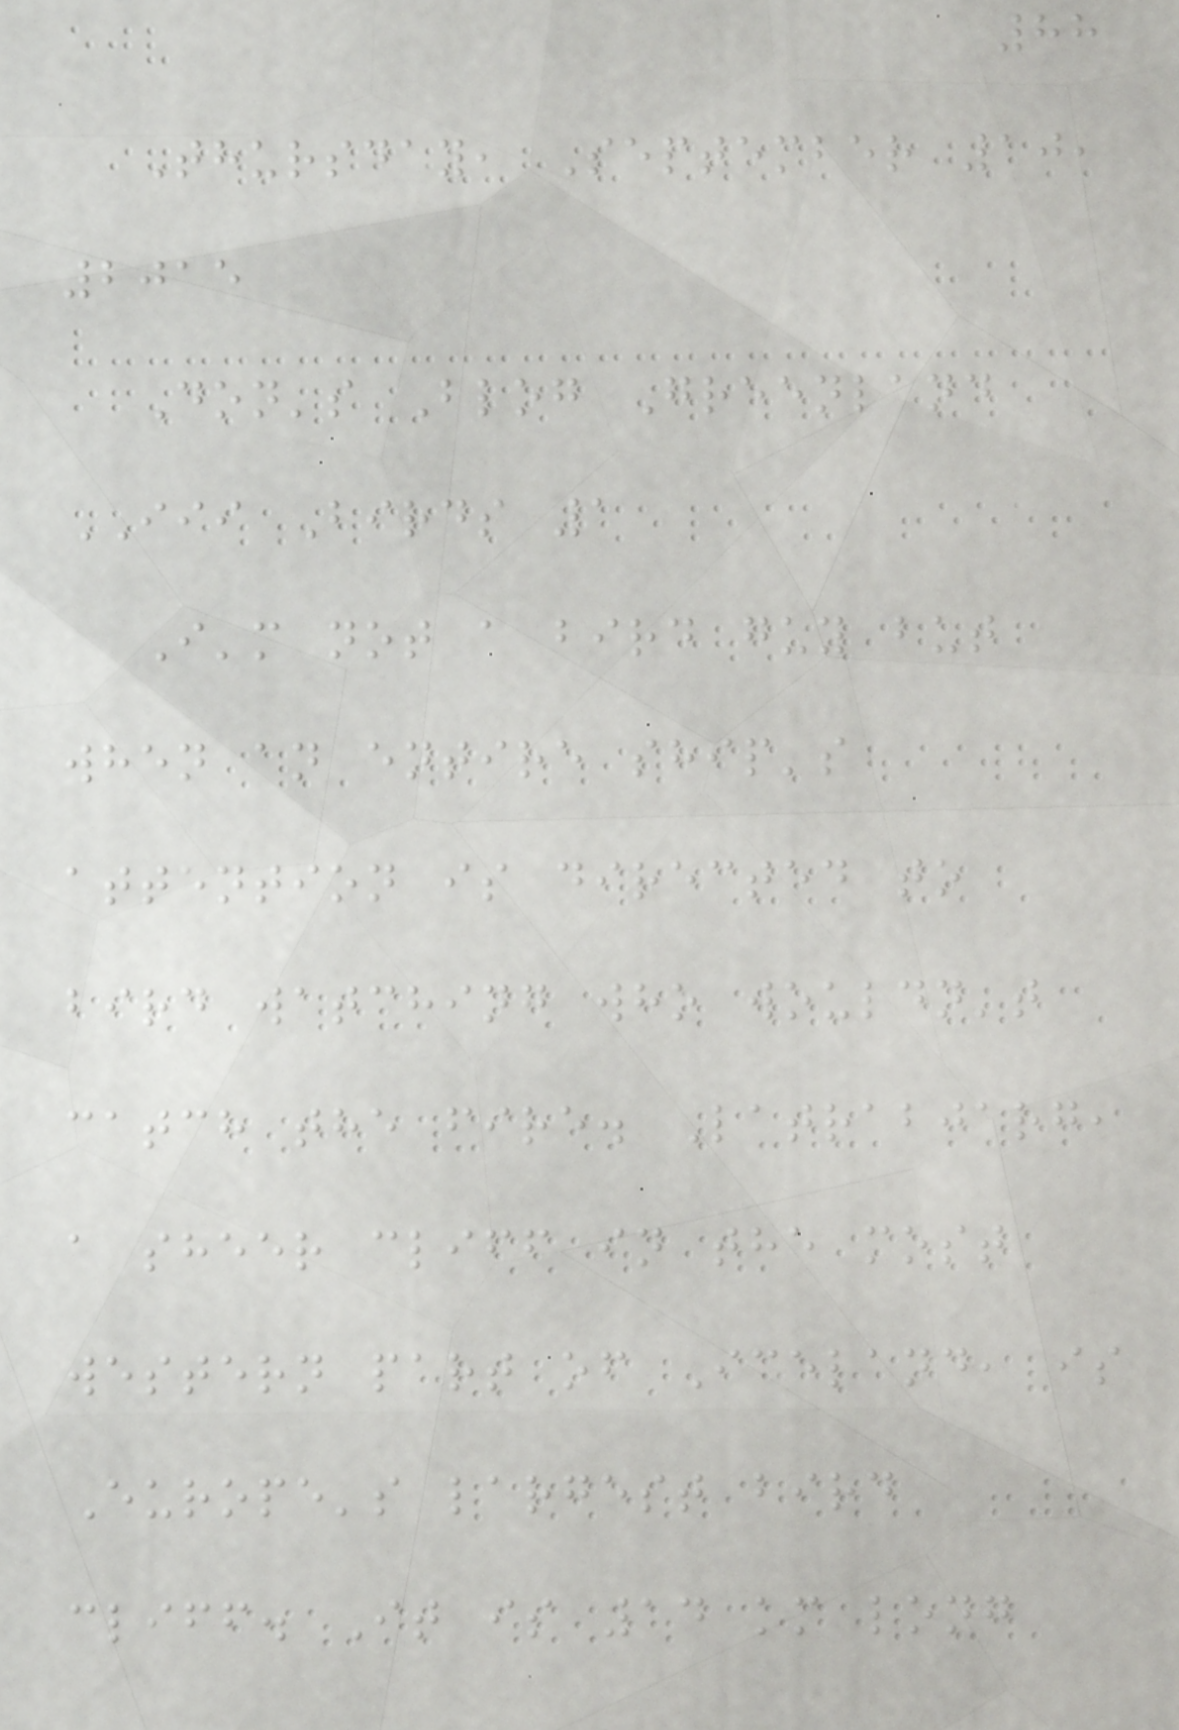88
Thursday, September 10,
2015
Don's Blog Greenland
III Birds 1
I'm not a bird guy but
when an entire ship's
attention is directed to
bird watching who wouldn't
catch the fire. Latrabjarg,
a sheer cliff in the most
western part of Iceland, is
Europe's largest bird
cliff. It is 14 km long
